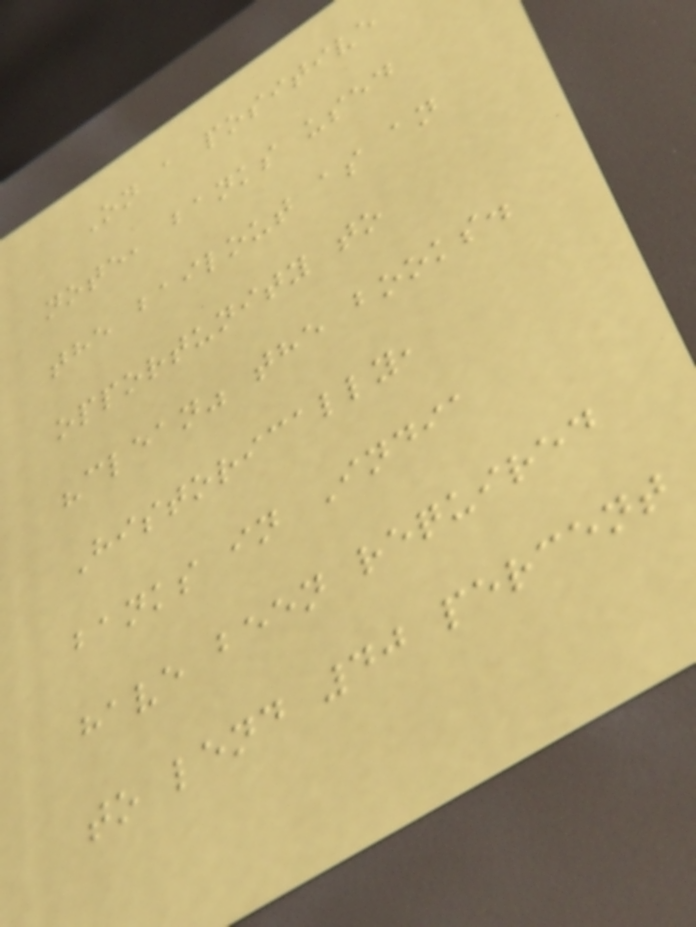On a positive
note, banks used
the bailout as an
opportunity to
"clean" the books.
Historically,
banks in India
have been required
to lend 40 percent
